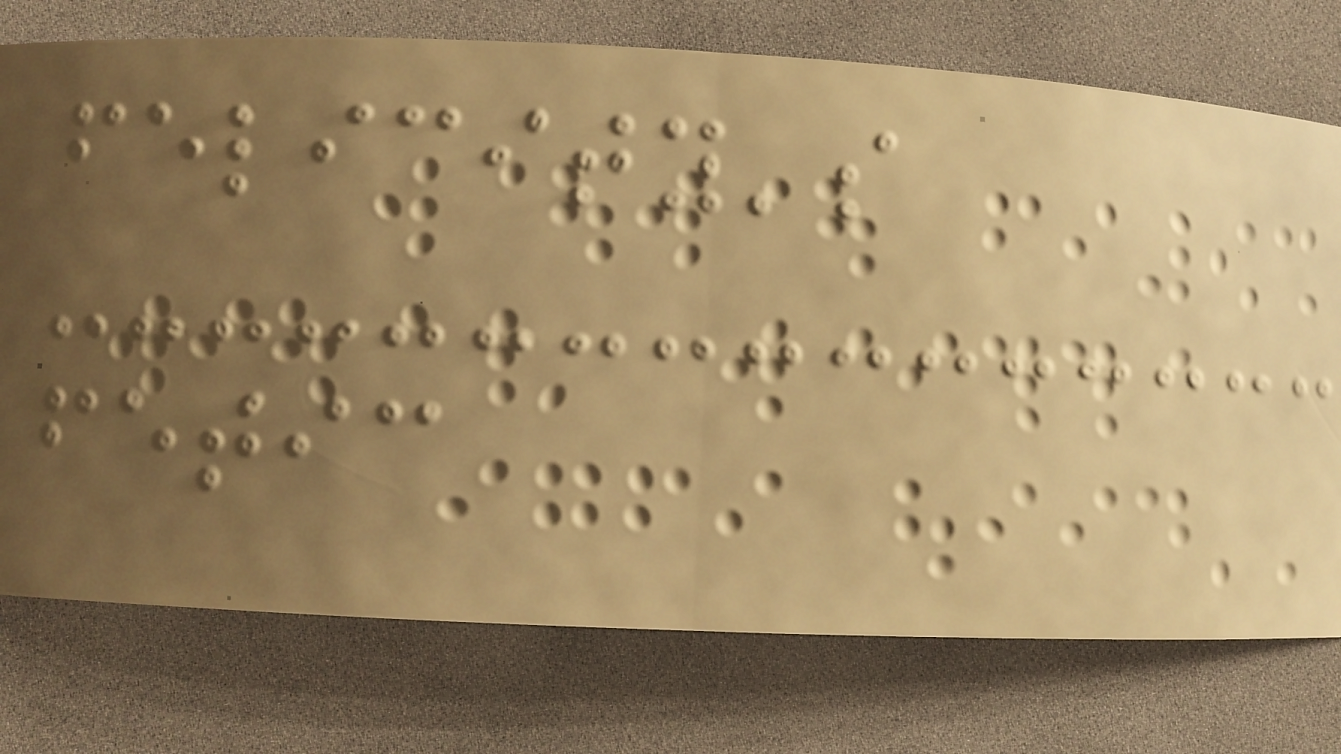felicity's
fetic
